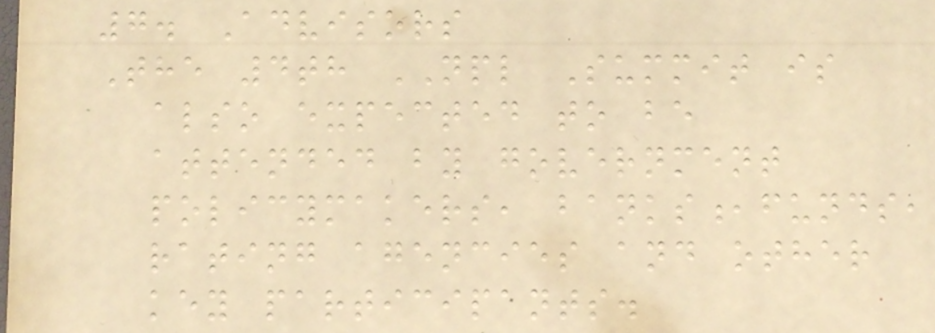7. Advisors
The 4th NPL Summit is
also expected to be
attended by government
policymakers, banks,funds,
rating agencies and other
key participants.
